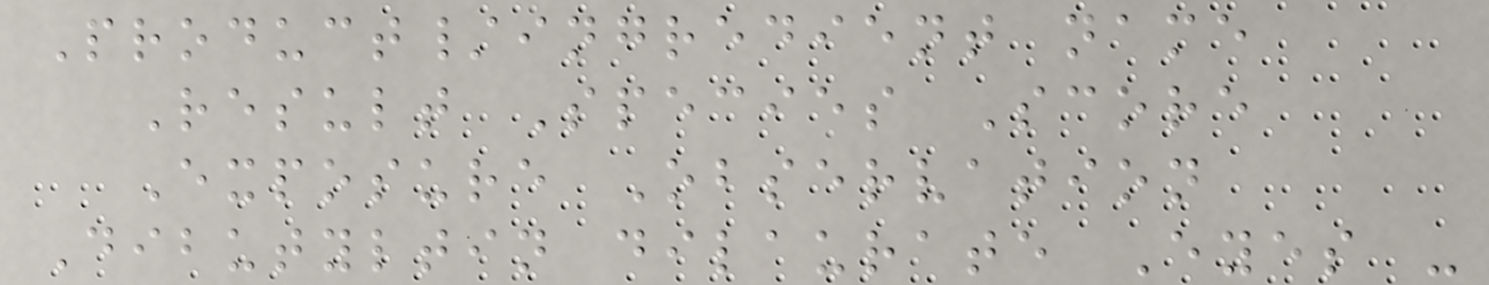Product/ingredient name
Result Species Score
Exposure Observation
Dibutyltin dilaurate Eyes -
